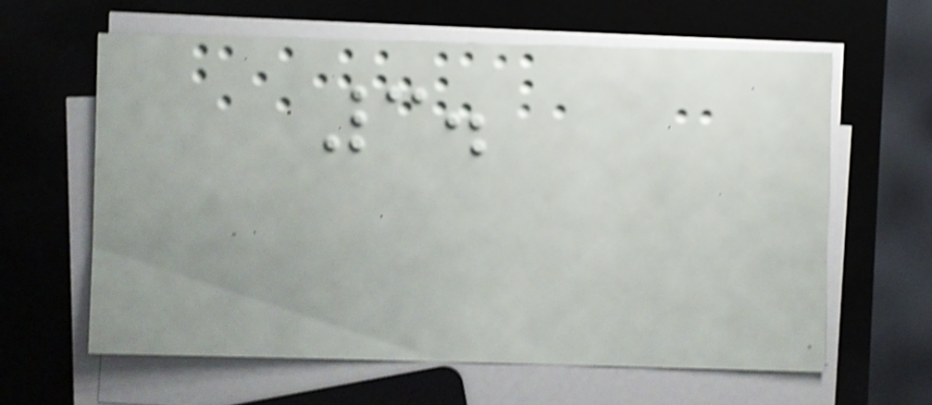3.
